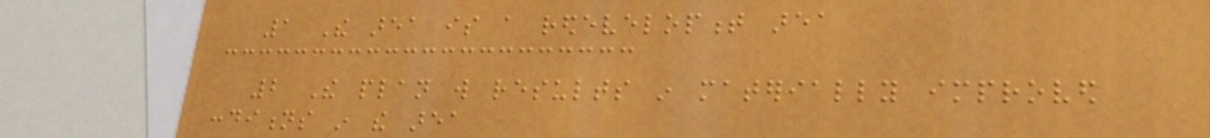1 The area is a redevelopment area
2 The plan will results in materially improved
conditions in the area
